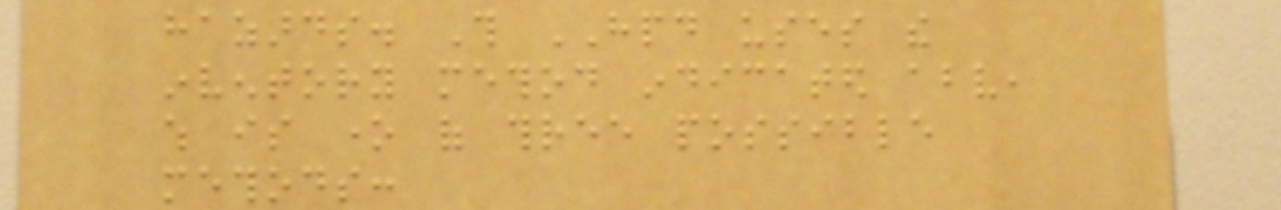hazards. This HPD uses the
inventory method indicated above,
which is one of three possible
methods:
